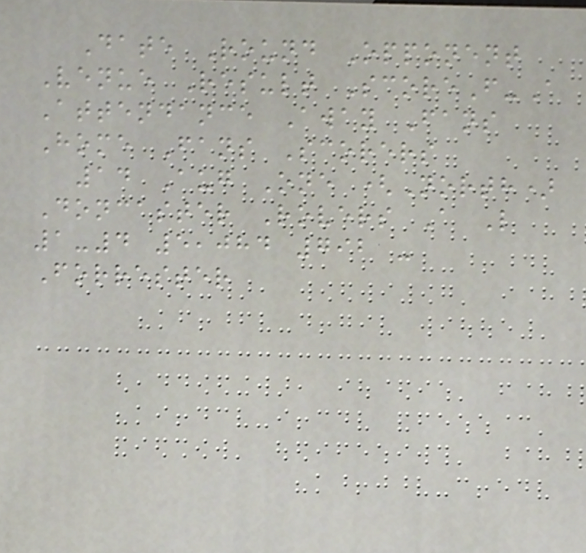Date Round Opponent
Venue Result ScoreF-A
Attendance Away Fans
Home Fans Scorers
14 Aug One (North)
Doncaster Rovers A L
1-4 5,084 792 -
Forrester
